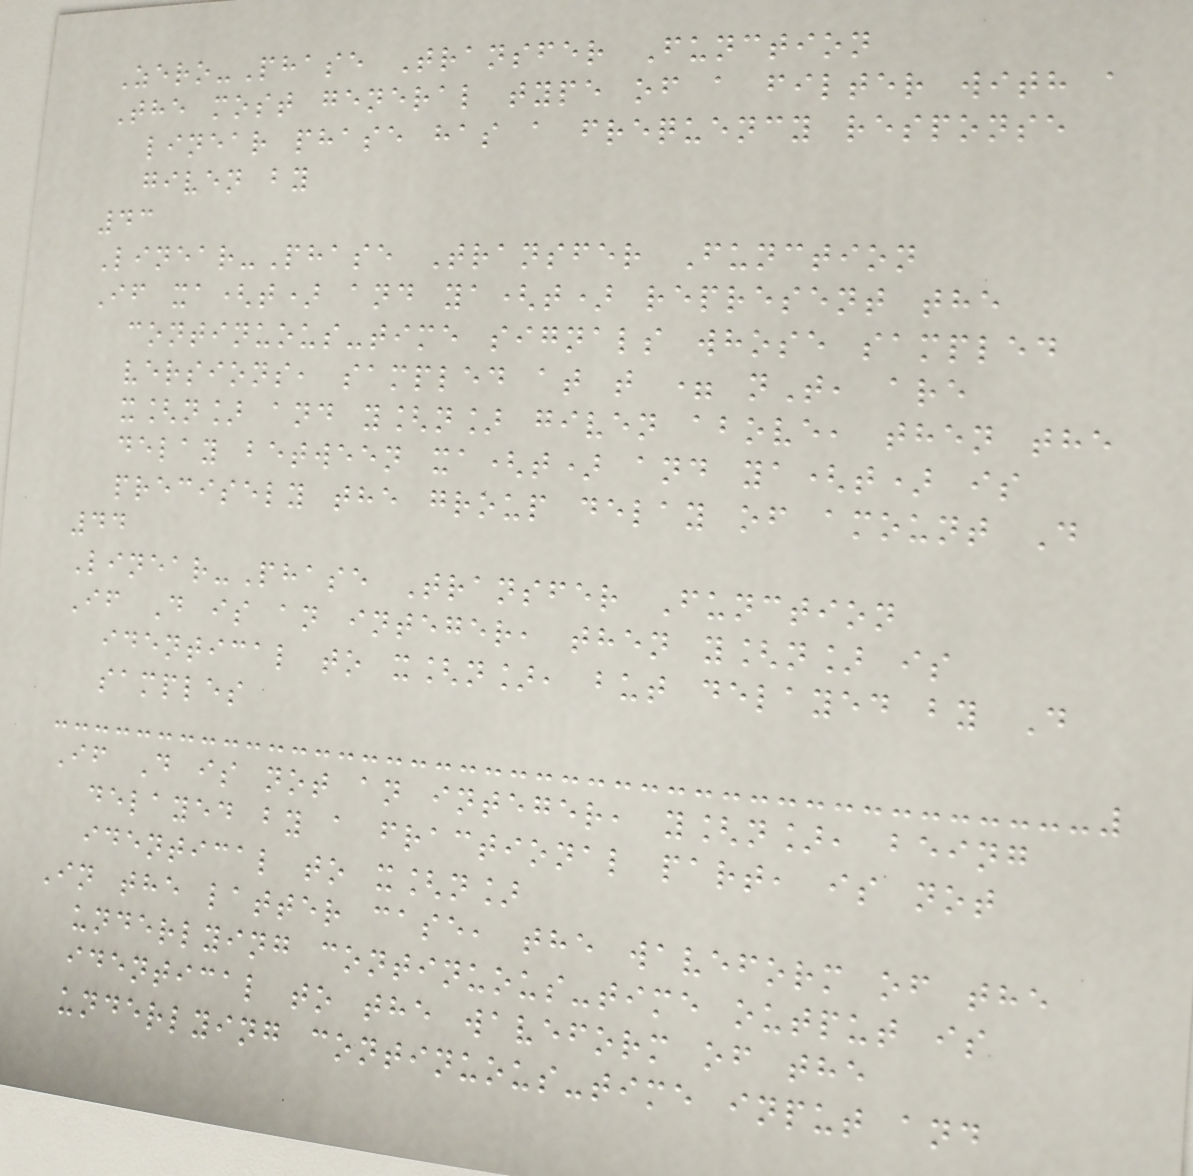Zero-Phase Transfer Function
The most general type of a filter with a
linear phase has a frequency response
given by
43
Linear-Phase Transfer Function
If xa(t) and ya(t) represent the
continuous-time signals whose sampled
versions, sampled at t = nT, are
x[n] and y[n] given above, then the
delay between xa(t) and ya(t) is
precisely the group delay of amount D
44
Linear-Phase Transfer Function
If D is an integer, then y[n] is
identical to x[n], but delayed by D
samples
If D is not an integer, y[n], being
delayed by a fractional part, is not
identical to x[n]
In the latter case, the waveform of the
underlying continuous-time output is
identical to the waveform of the
underlying continuous-time input and
